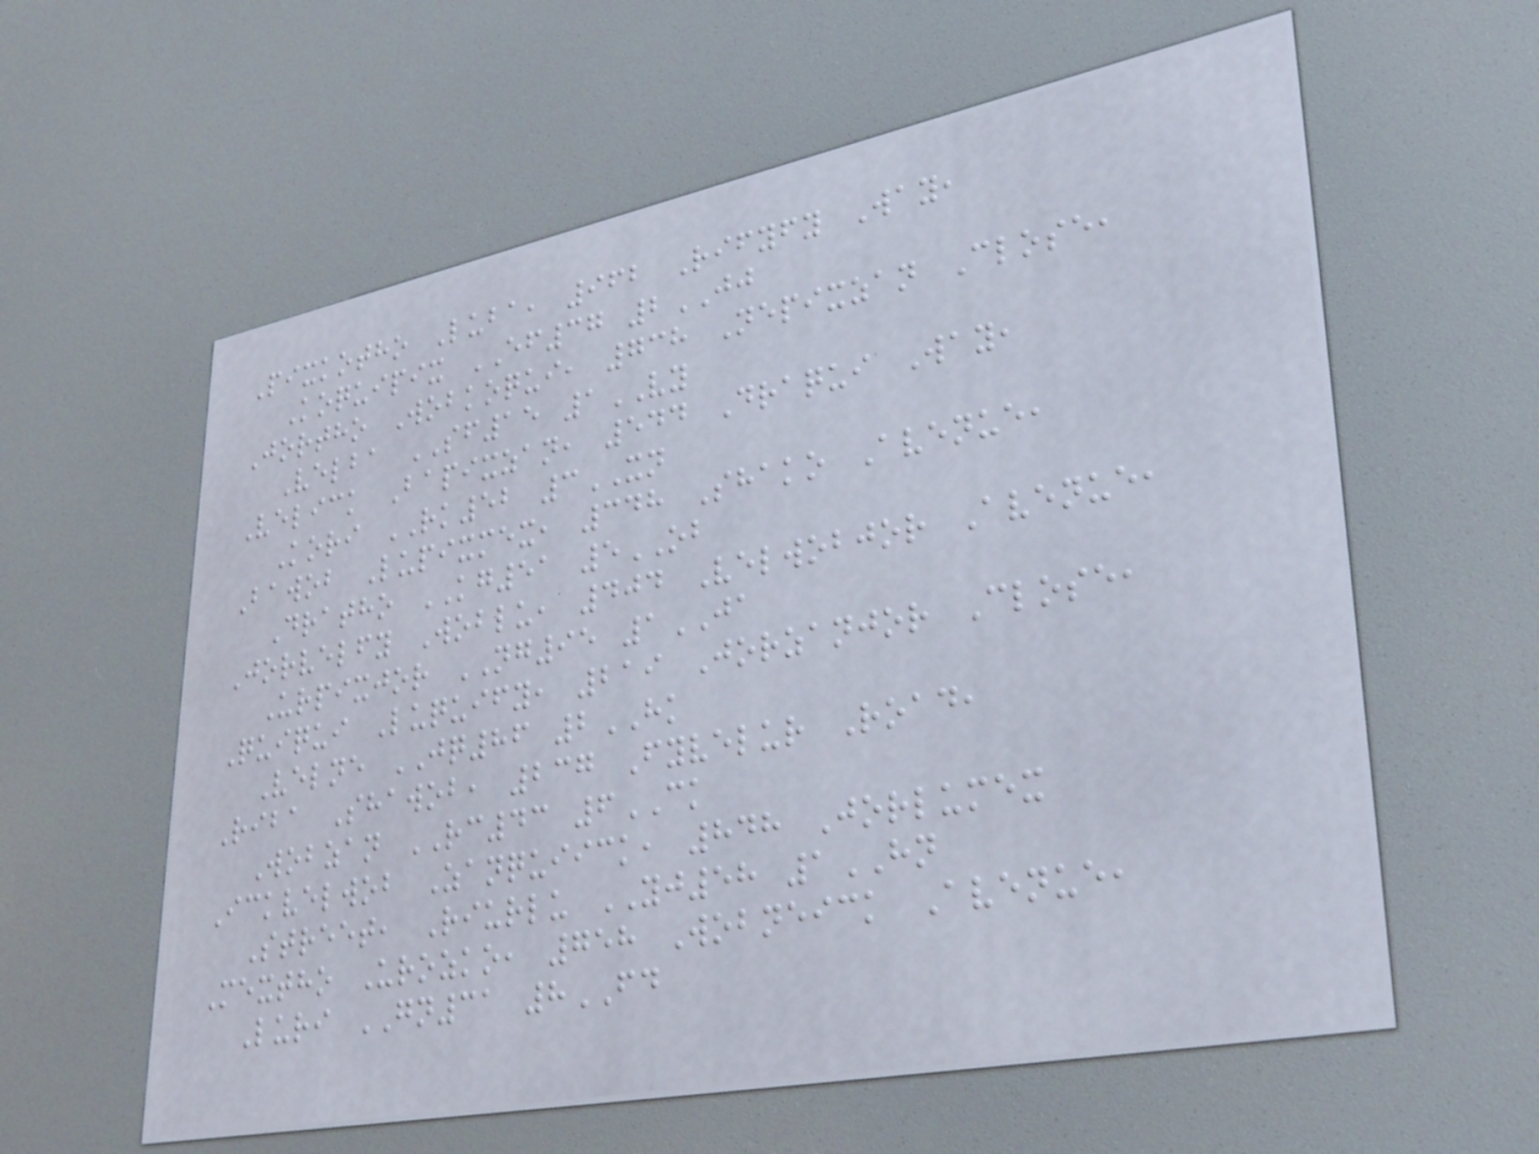Pixkotho Luba, 962 Rifyfy Way,
Koquipix EF37 2JJ
Jortho Wobkoqui, 738 Nepixzan Close,
Velba SF15 1VY
Velick Bapixzan, 544 Draqui Way,
Kori RK52 3XN
Bawob Lupixmex, 348 Shako Avenue,
Dratho KG51 5OB
Jorvelfy Woblu, 404 Velwobjor Avenue,
Urpixjor NG95 1JA
Quiqui Luquify, 219 Jorzanjor Close,
Velne JQ86 2HK
Riba Shawob, 237 Fyvelur Road,
Wobzan RC43 6CK
Ickvelwob Zanquiick, 848 Jorlumex
Street, Riurlu YJ58 1HN
Mextho Urozko, 758 Wobneick Avenue,
Luri GN31 8FD
